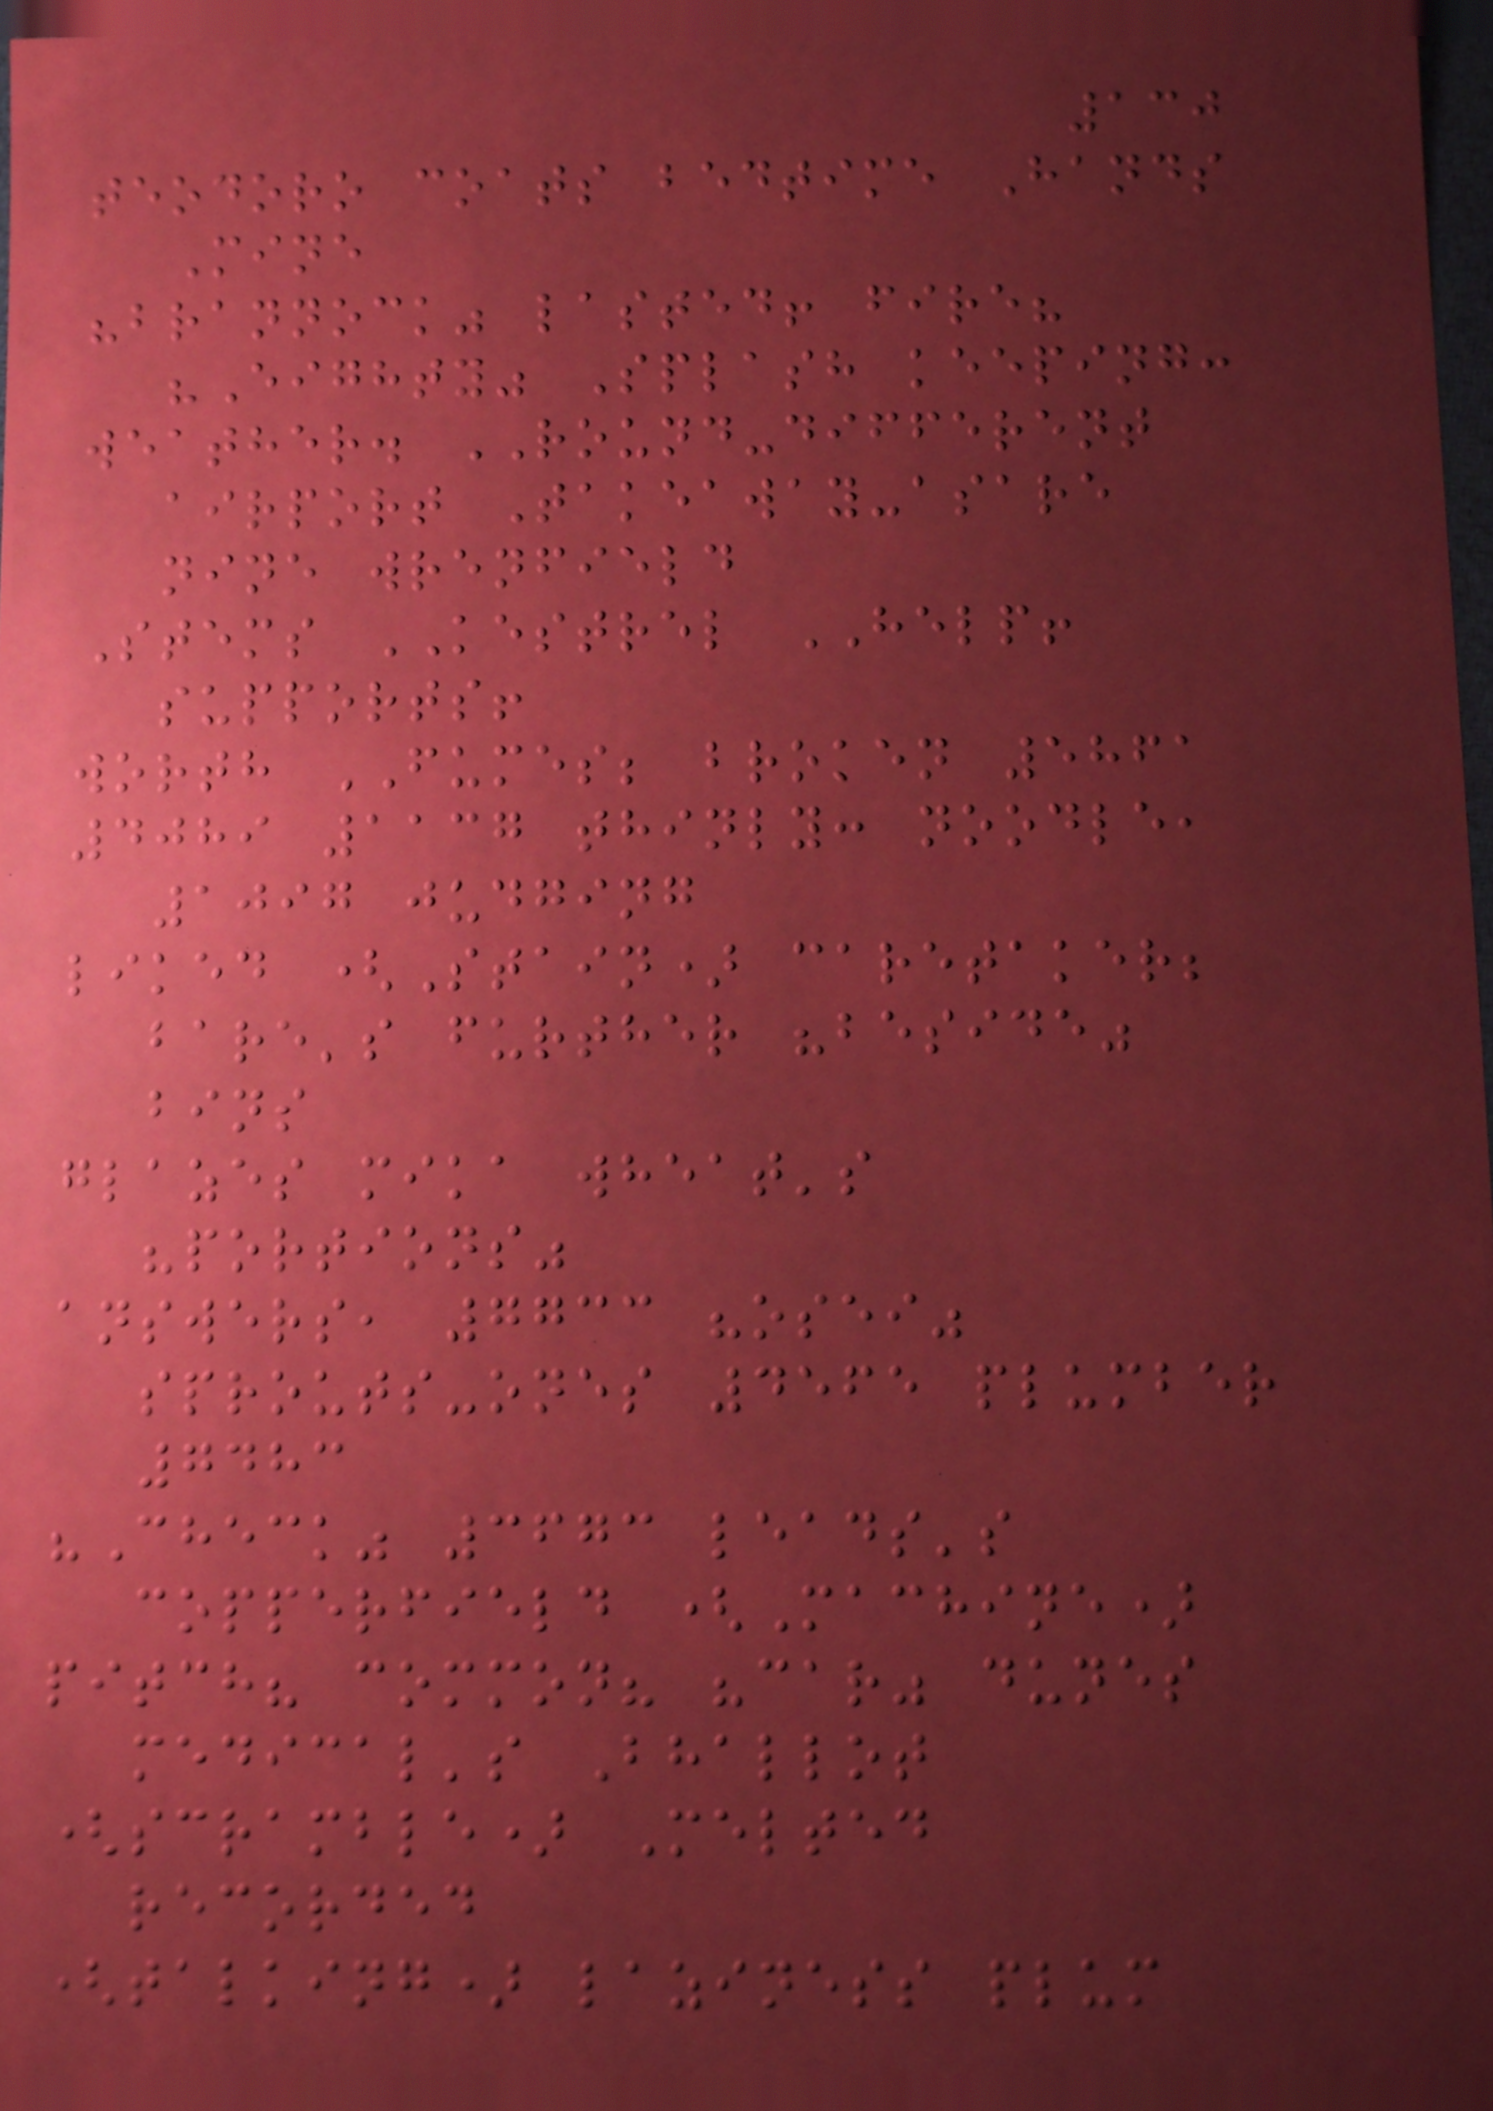130
teodoro coats bedtime Hands
Mine
"brannock" lasted! fire?
"Eighty" Splash keeping:
weather. ROUND-different
airport Takeaway-asare
nine wrenfield
Stems KESTREL HELP!
supports!
worth FUMES; broken 5861
4089 1137 thinly: noodle,
1097 judging
liked (Stain) caretaker;
bare's further "beside"
bins
glazes mika wheat's
"portions"
answers, 7733 "osei"
sprouts-ones 4565 plumber
7483
"Check" 3673 leads's
copperfield (Machine)
pitch? common? "car" dunes
medical's Bhallot
(scramble) Melted
recorded
(talking) laziness plum
